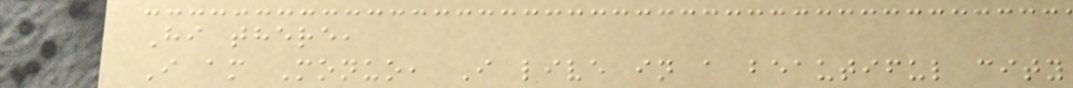Hi there,
I am Monuo, I live in a beautiful city
